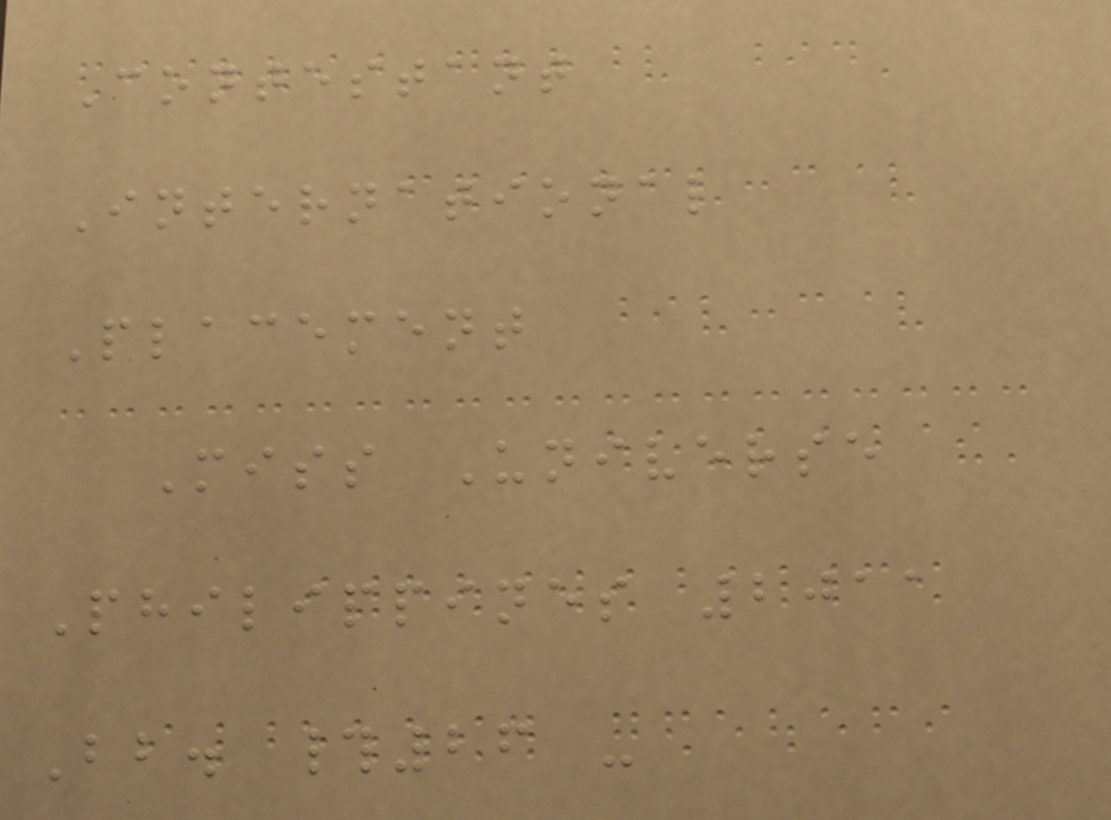Contestant
International
Placement
Miss Universe
Philippines 2011
Bb. #26 -
